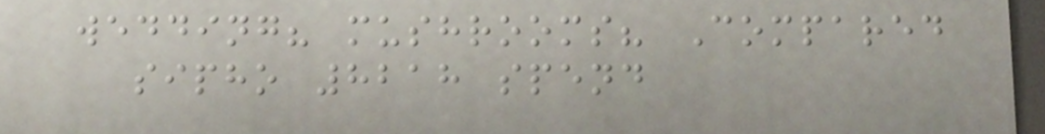wedding? mushrooms? Compared
sipho 8218 spend
